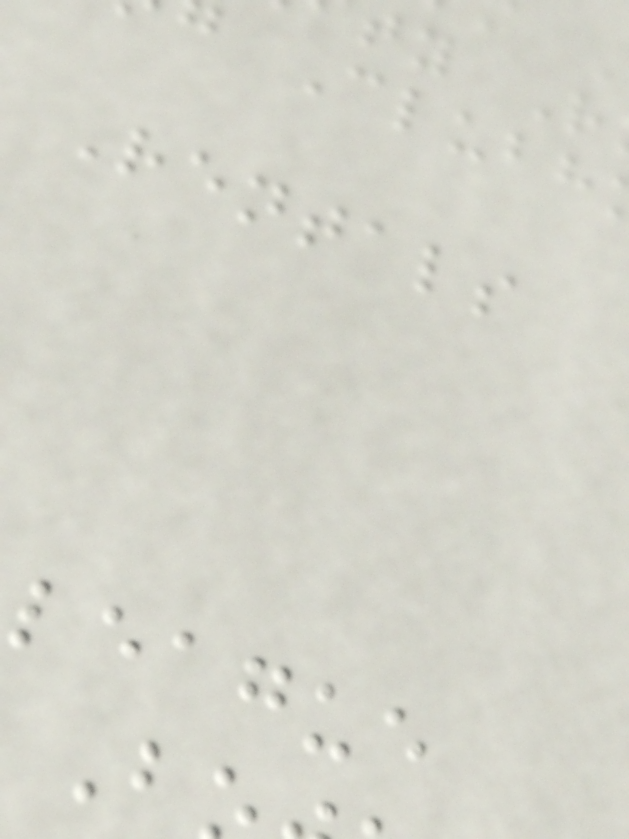Rentals
league
